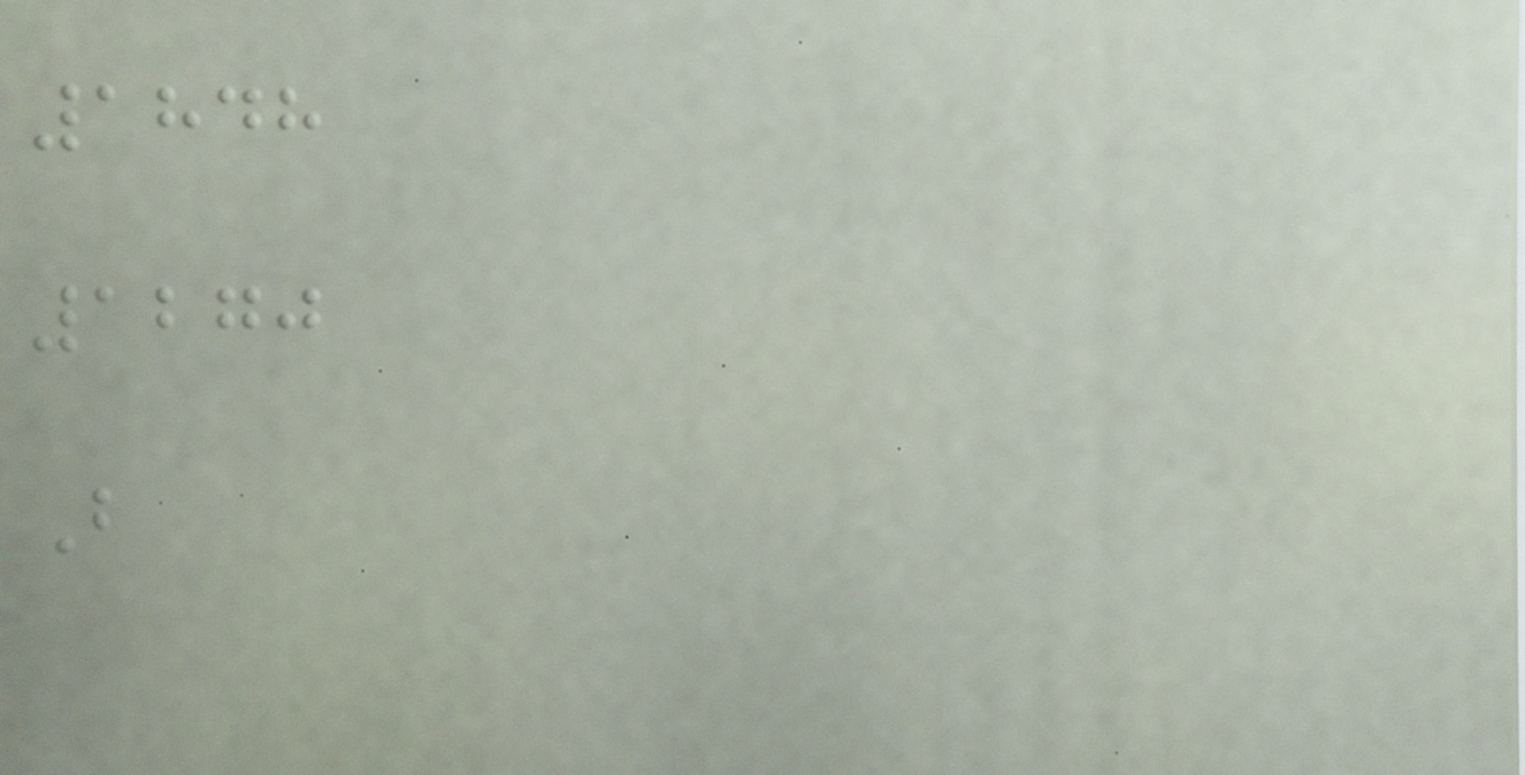1848
1270
B
